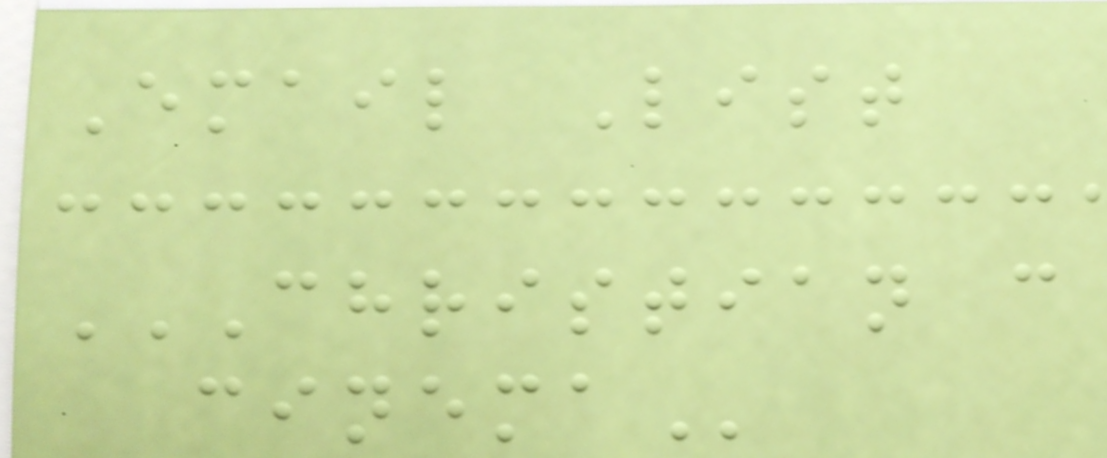Email List
CHRISTIAN C
CINEMA
